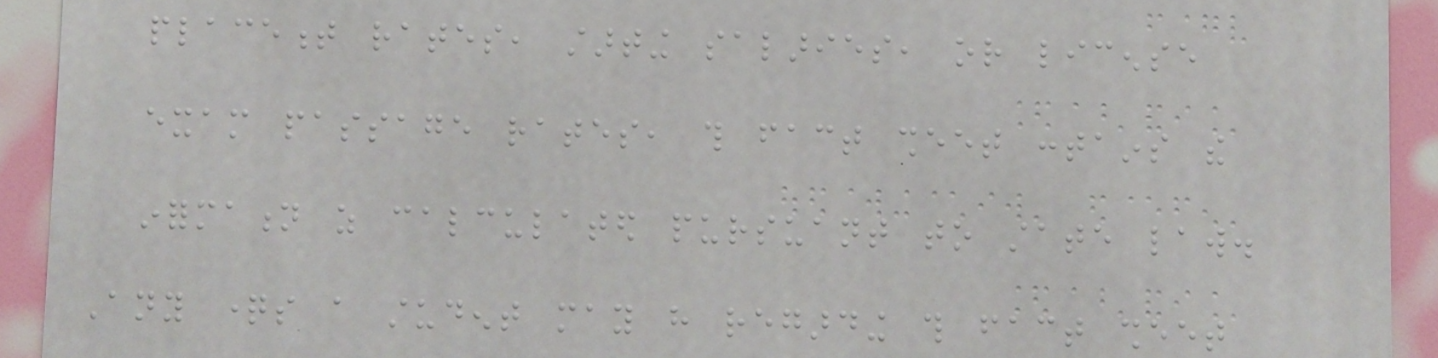placement rates, starting salaries, or license
exam passage rates, this fact sheet contains the
information as calculated pursuant to state law.
Any questions a student may have regarding this fact sheet
